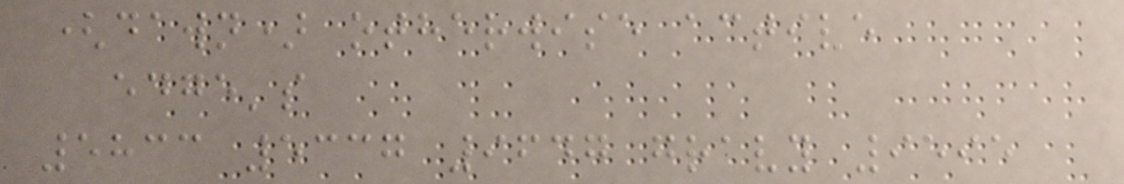(dawn) otherwise active
edge's
5833 5337 9647 gravy 9595
